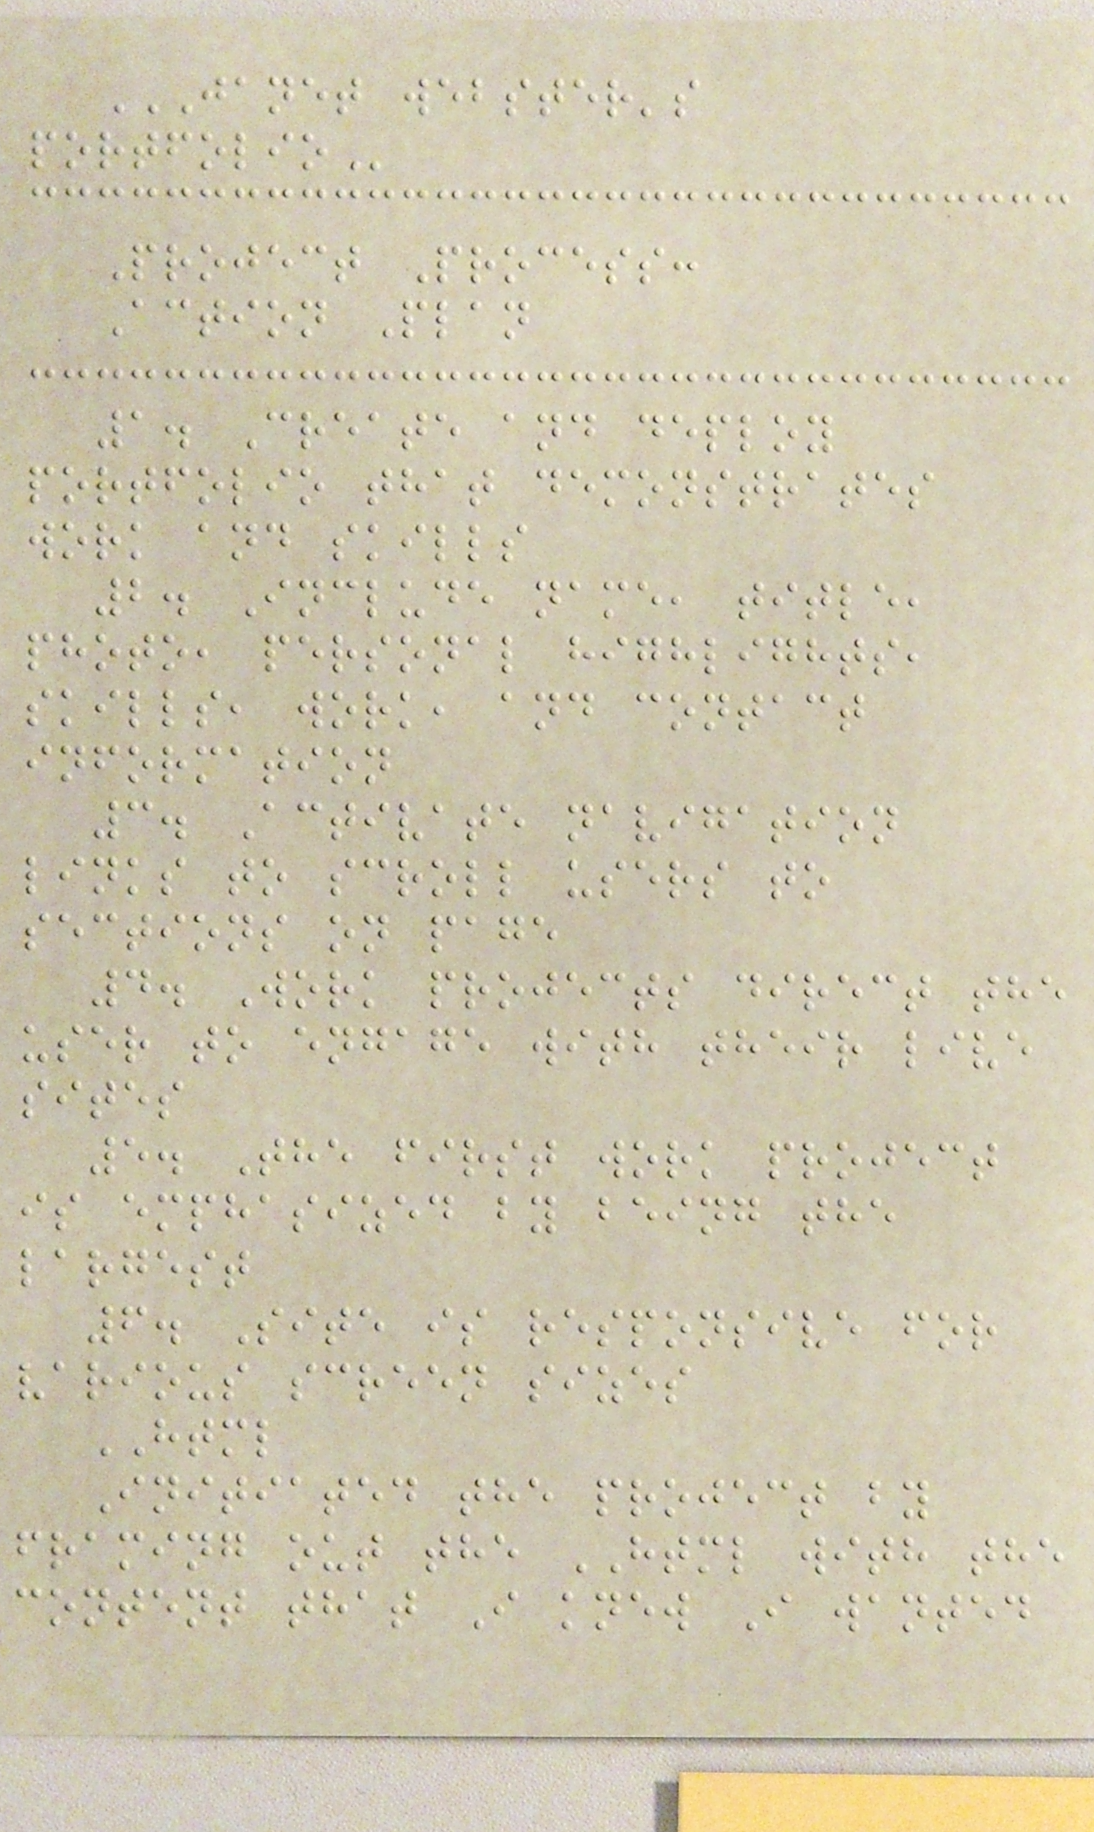JANET WEBSTER'S
PORTFOLIO
Project Process:
Action Plan
1. Create and deploy
portfolio that demonstrates
work and skills
2. Include name, title,
photo, personal highlights,
skills, work, and contact
information
3. Activate navigation
links to scroll users to
sections on page
4. Work projects direct the
user to engage with their live
sites
5. The first work project
is emphasized by being the
largest
6. Site is responsive for
various screen sizes
HTML
Initiated the project by
framing out the HTML with the
content that I knew I wanted
